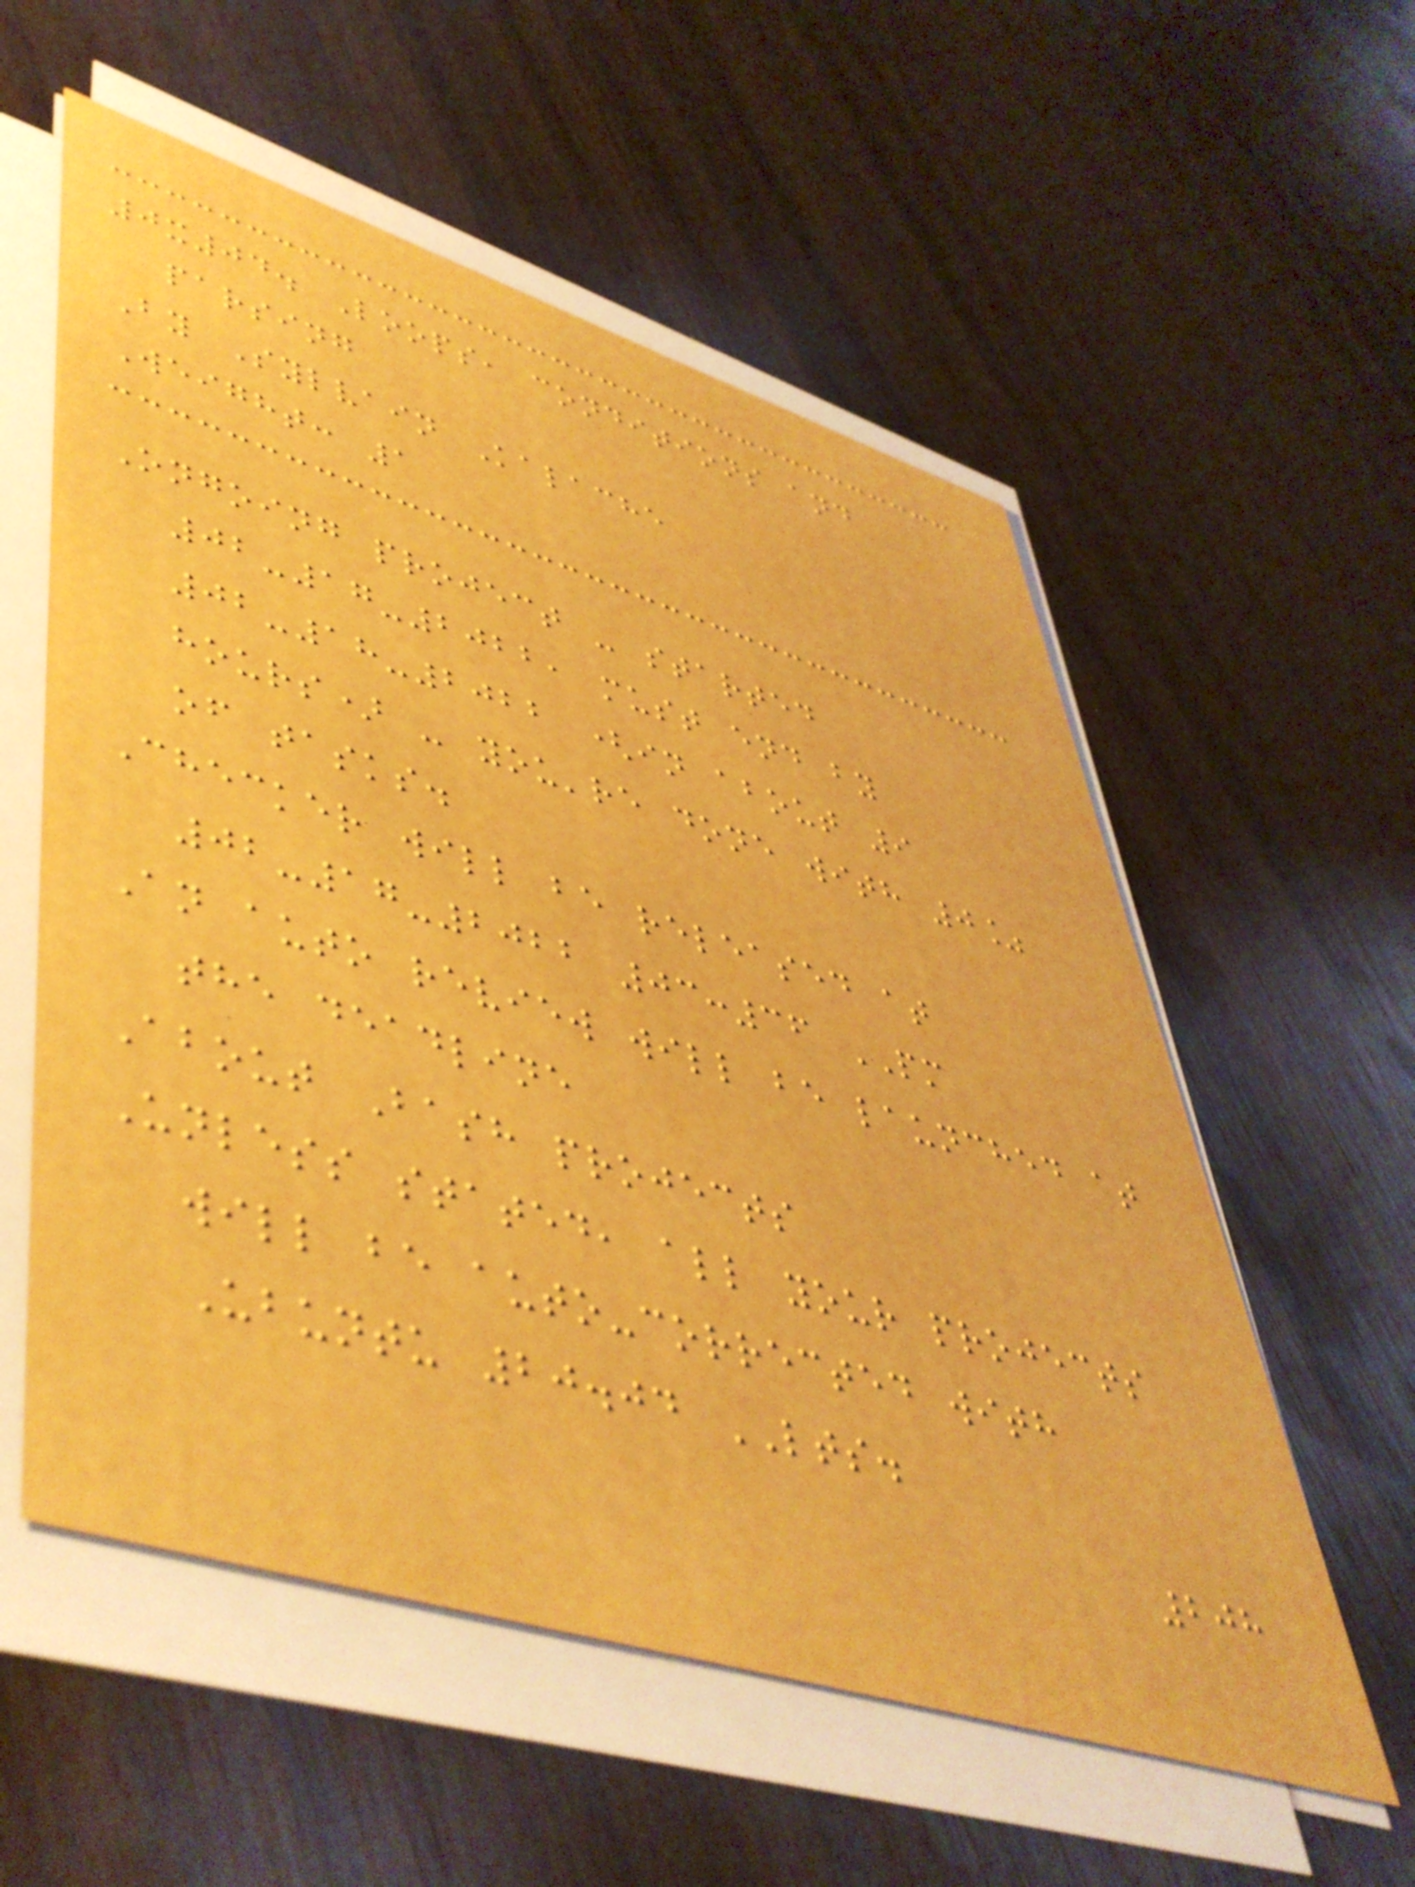0x04. Loops, conditions and
parsing
By Sylvain Kalache
Weight: 1
Ongoing project - started
02-17-2022, must end by
02-18-2022 (in about 9
hours) - you're done with 0%
of tasks.
Checker will be released at
02-17-2022 03:36 PM
An auto review will be launched at
the deadline
About Bash projects
Unless stated, all your projects
will be auto-corrected with
Ubuntu 20.04 LTS.
208
